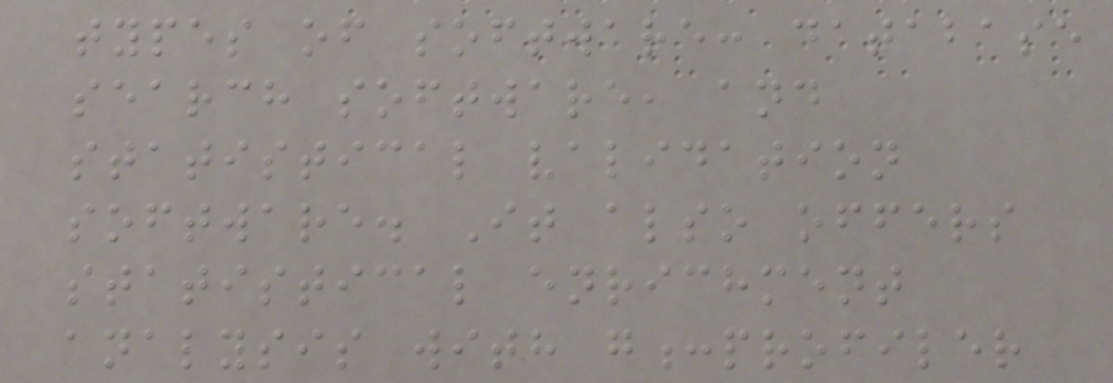types of software: database
search software, and
statistical validation
software. It also offers
statistical enrichment
analysis with g:profiler
